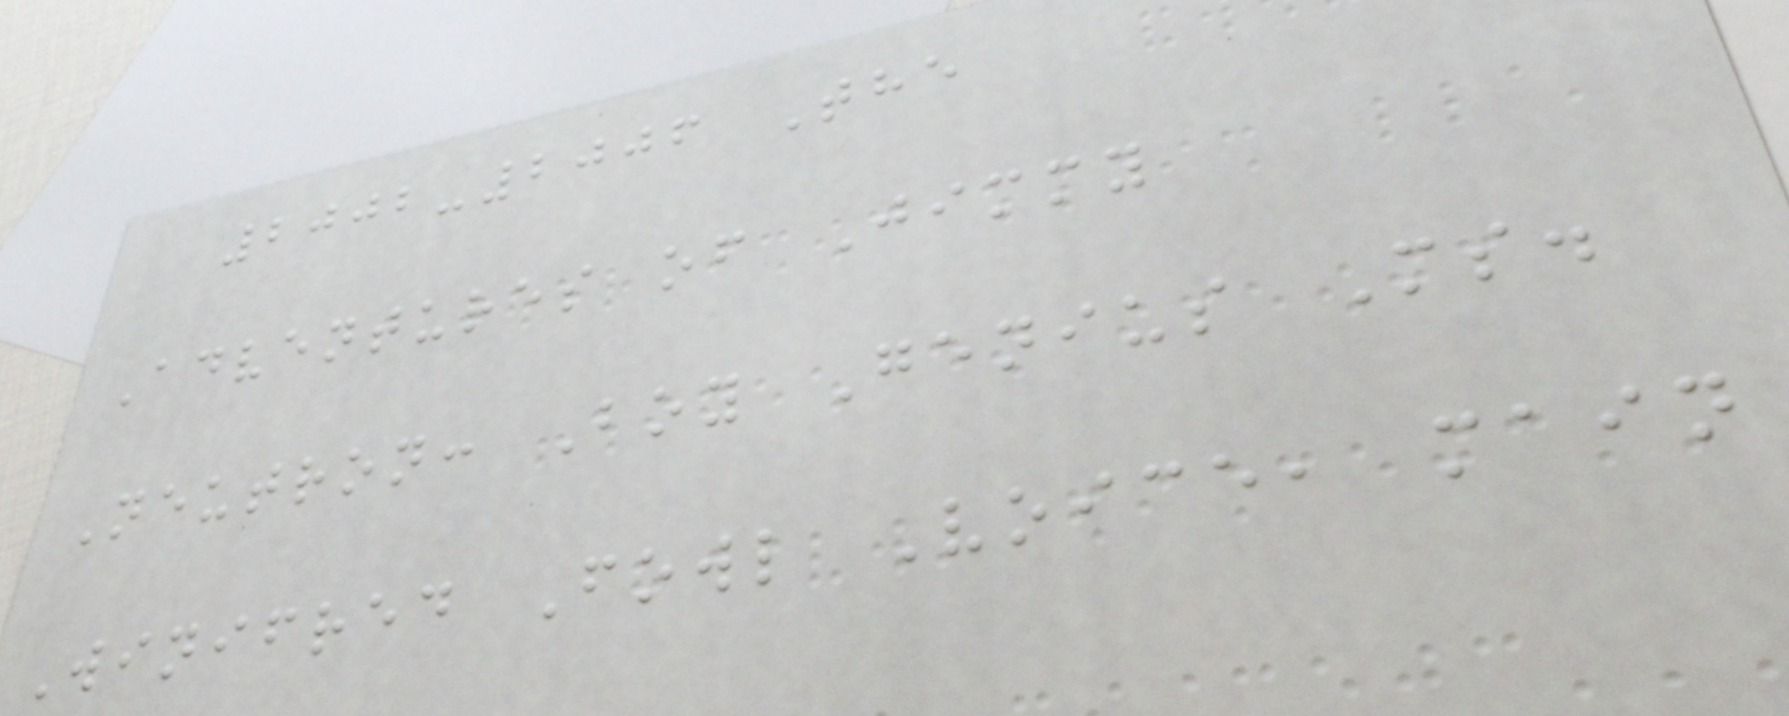2002-2006 The
Adventures of Jimmy
Neutron: Boy Genius Ms.
Winifred Fowl Voice, main
